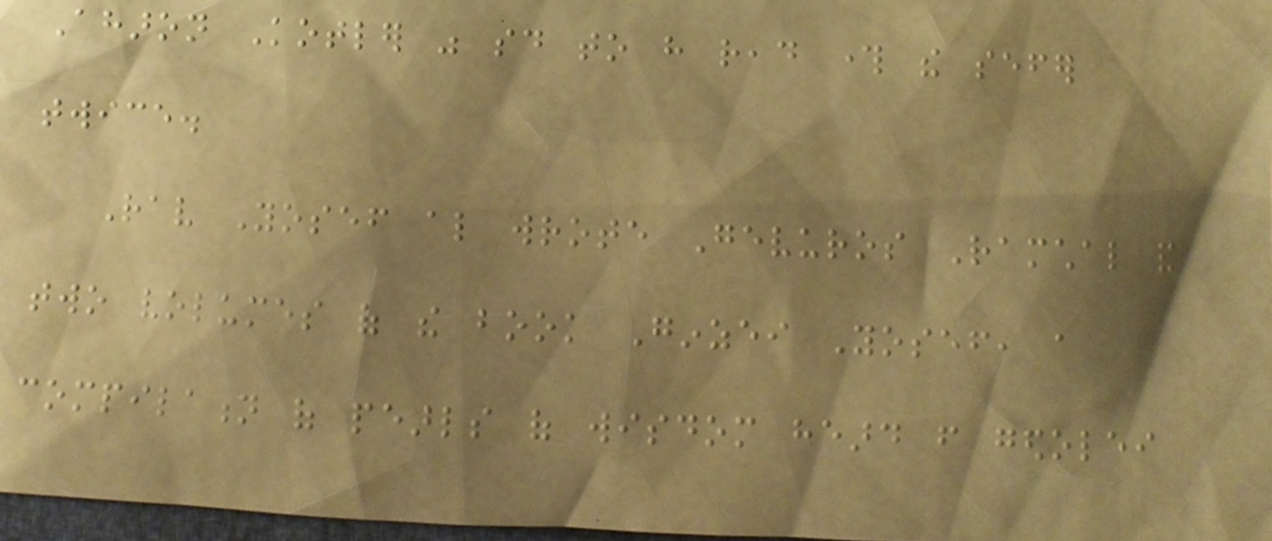Aharon Kotler was said to have read through the sefer
twice.
Rav Yosef also wrote Gevuros Ramchal and
two volumes of the book Ginzei Yosef, a
compilation of pearls of wisdom heard from gedolei
